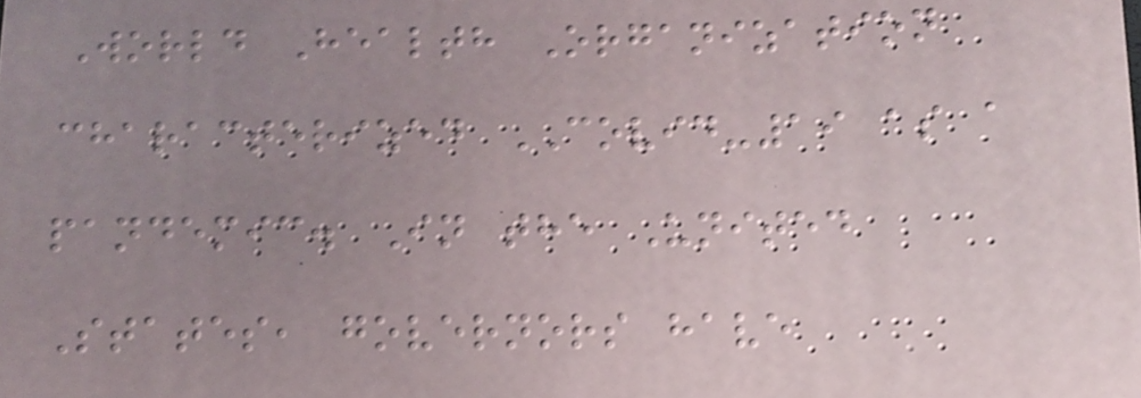World Health Organization
characterized COVID-19 as a
pandemic. In the United
States, governors have
